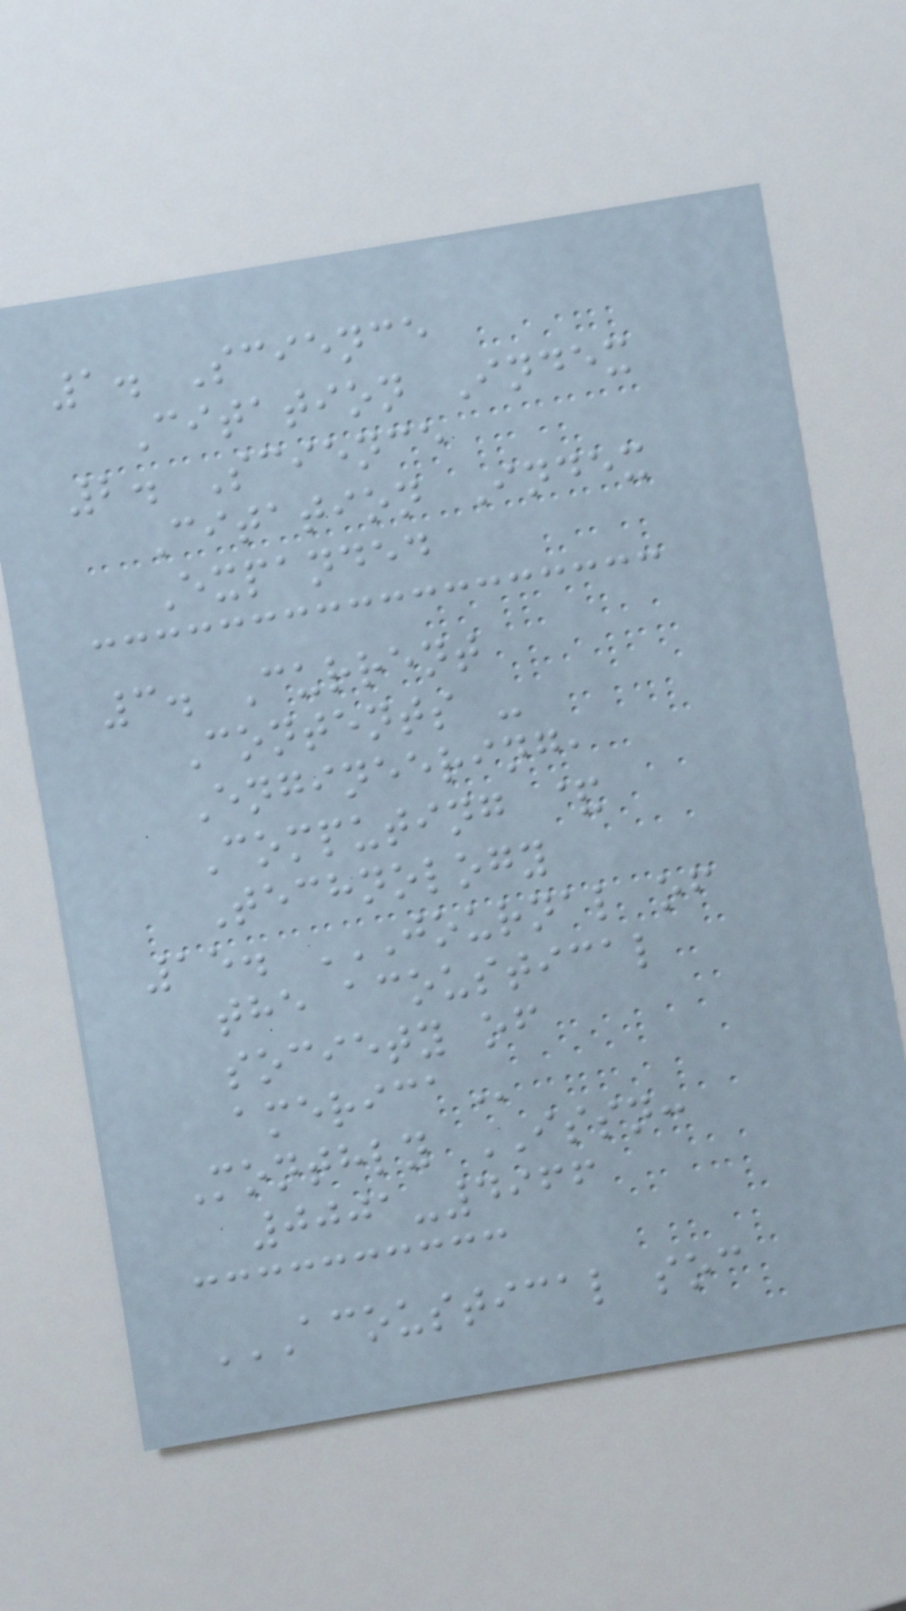1. Science
Citation Index
2. Science
Citation Index
Expanded
3. Current
Contents -
Engineering,
Computing &
Technology
15. JOURNAL OF
THE ACOUSTICAL
SOCIETY OF
AMERICA
Monthly ISSN:
0001-4966
ACOUSTICAL SOC
